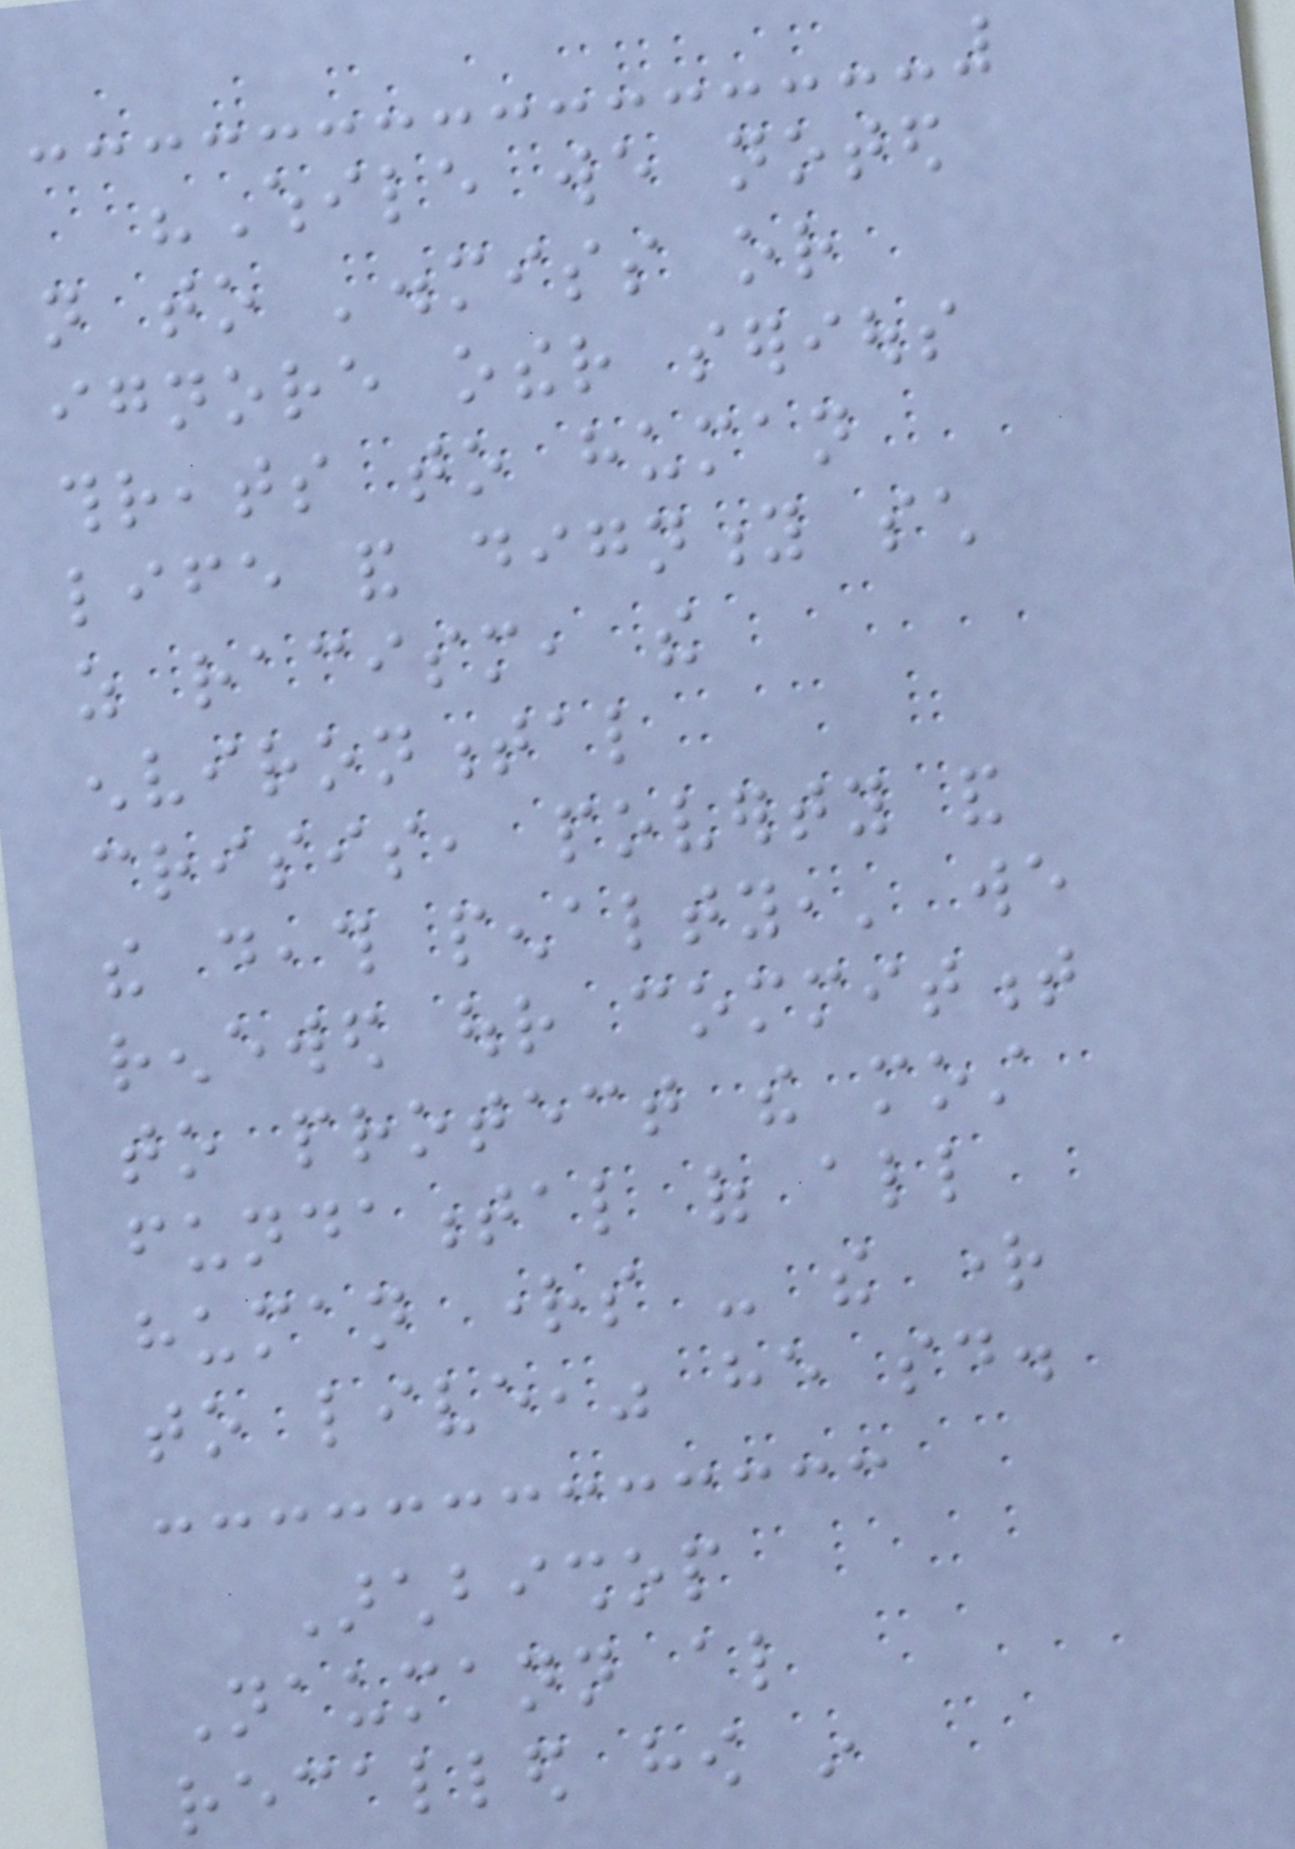"While we noted
not to 'dismiss or
ignore other serious
threats to human
life and dignity such
as racism, the
environmental
crisis, poverty and
the death penalty,' we
renewed our commitment
to protect the most
fundamental of all
human rights - the right
to live," he said.
Archbishop
Naumann also
recalled how in
